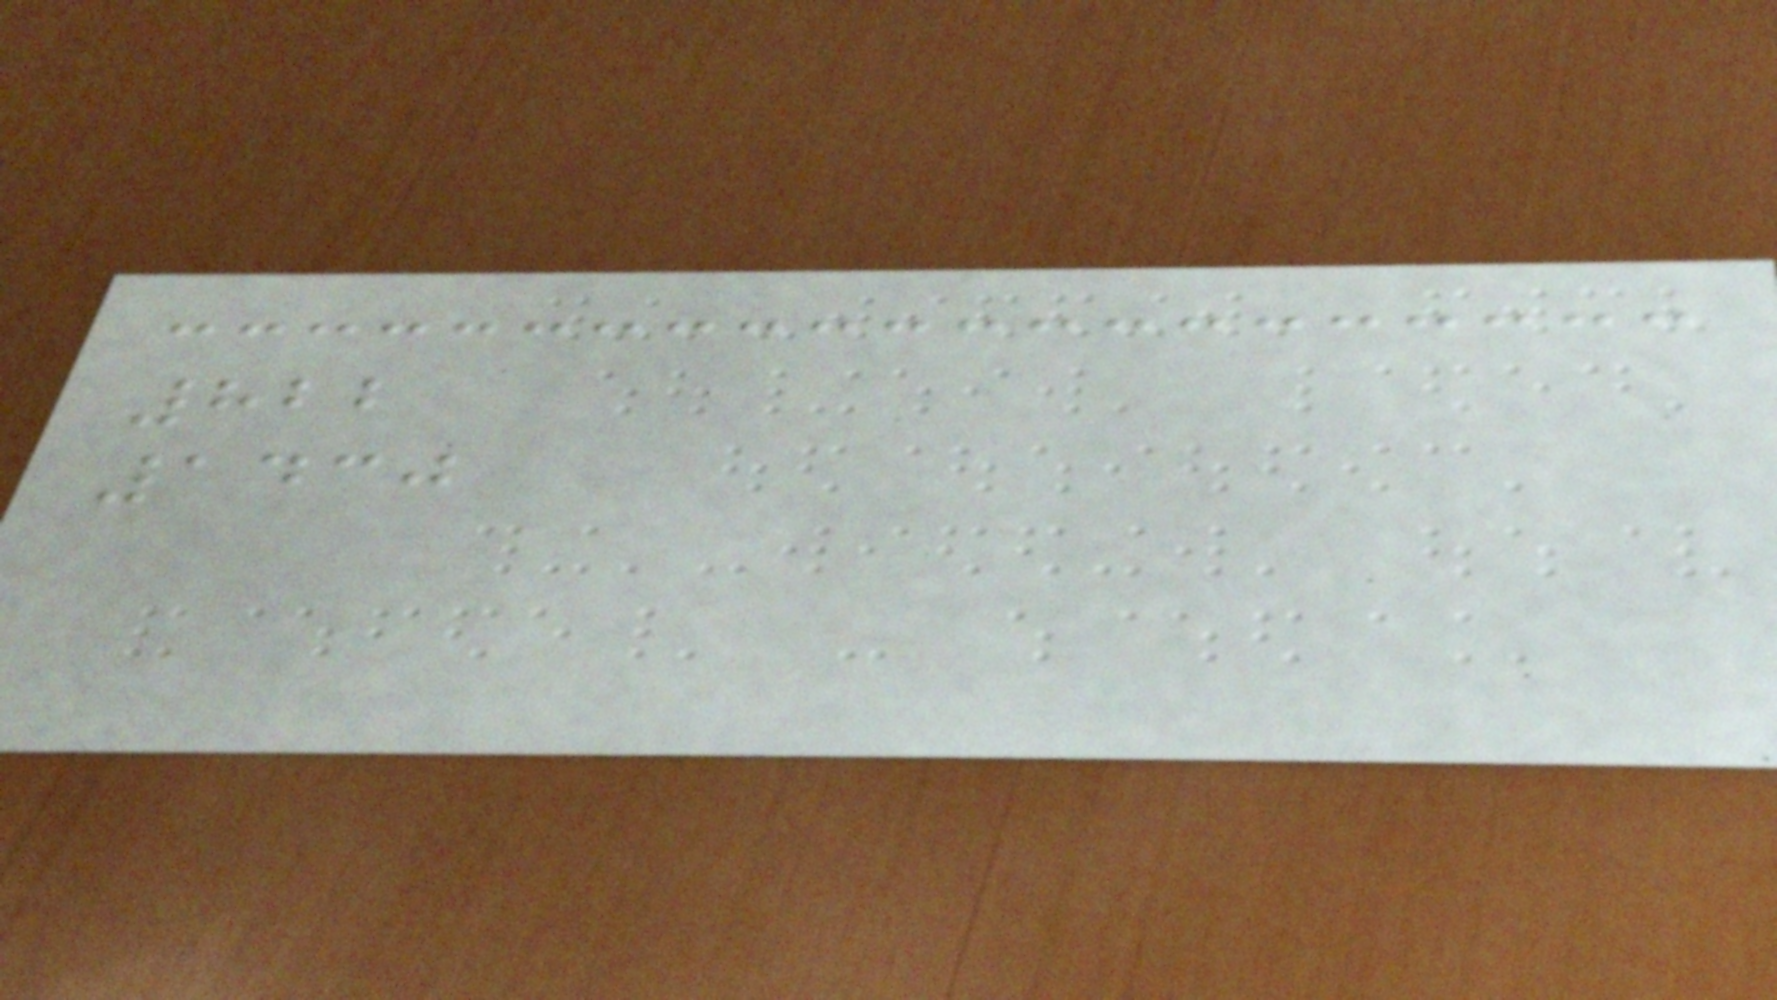822
1430
